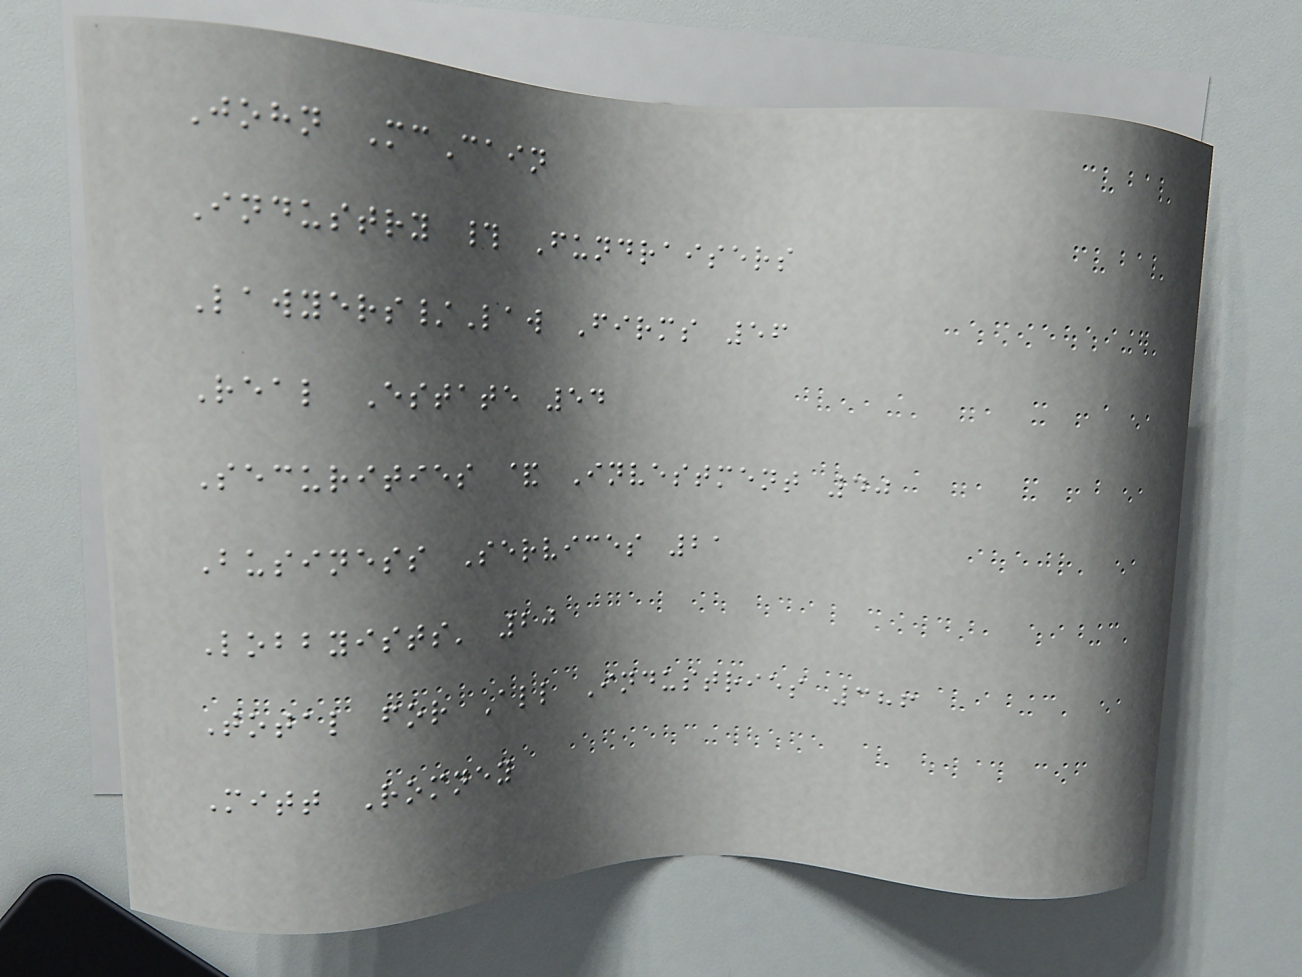John McCain
Industry # Fundraisers
Lawyers/Law Firms 56
Real Estate 54
Securities & Investment 40
Business Services 21
Lobbyists' 20
Total for All Industries 386
Mitt Romney
